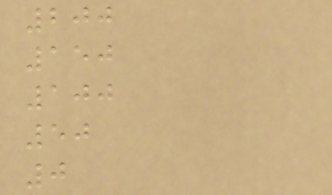200
150
100
50
0
